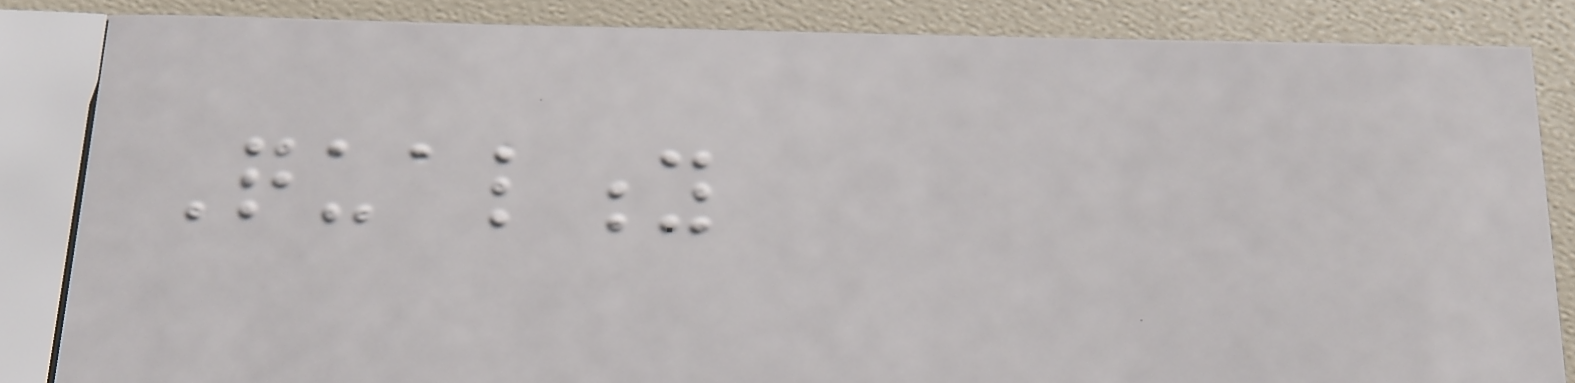Quality
